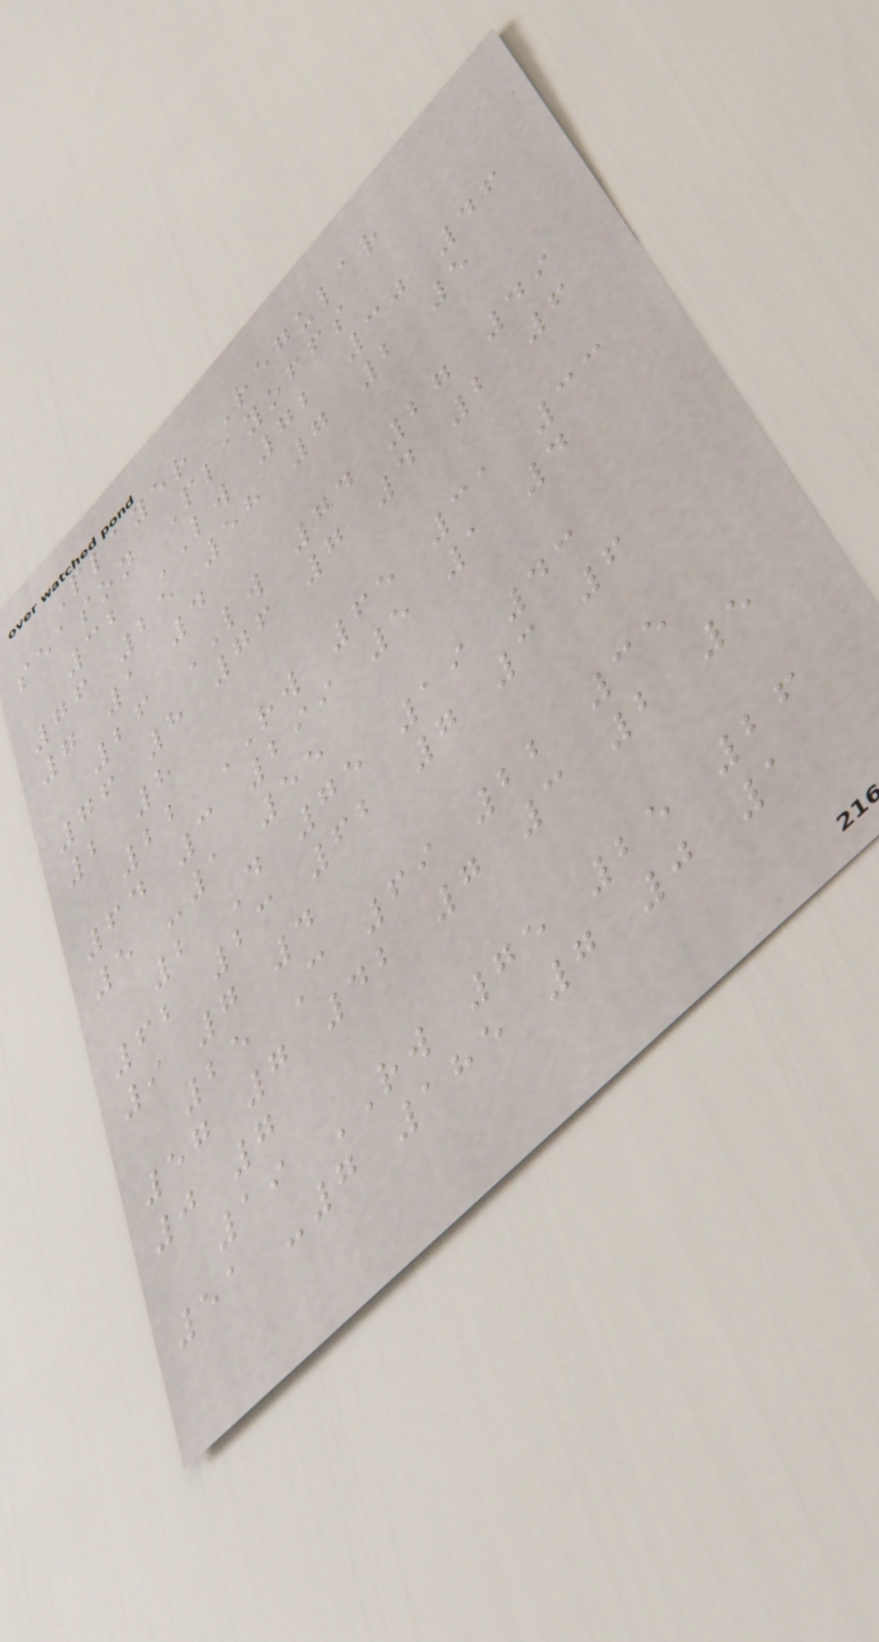Player Regular
season Playoffs
32 LW 72 30 46
76 25 58 7 2 5
7 1 4
26 LW 74 27 49
76 8 76 7 4 2 6
2 8
22 RW 65 31 33
64 3 299 5 1 4
5 -1 55
2 D 75 19 43
62 23 62 7 3 6
9 7 4
25 C 69 22 35
57 7 42 7 3 2 5
0 7
19 RW 75 25 26
51 -7 185 7 0 1
